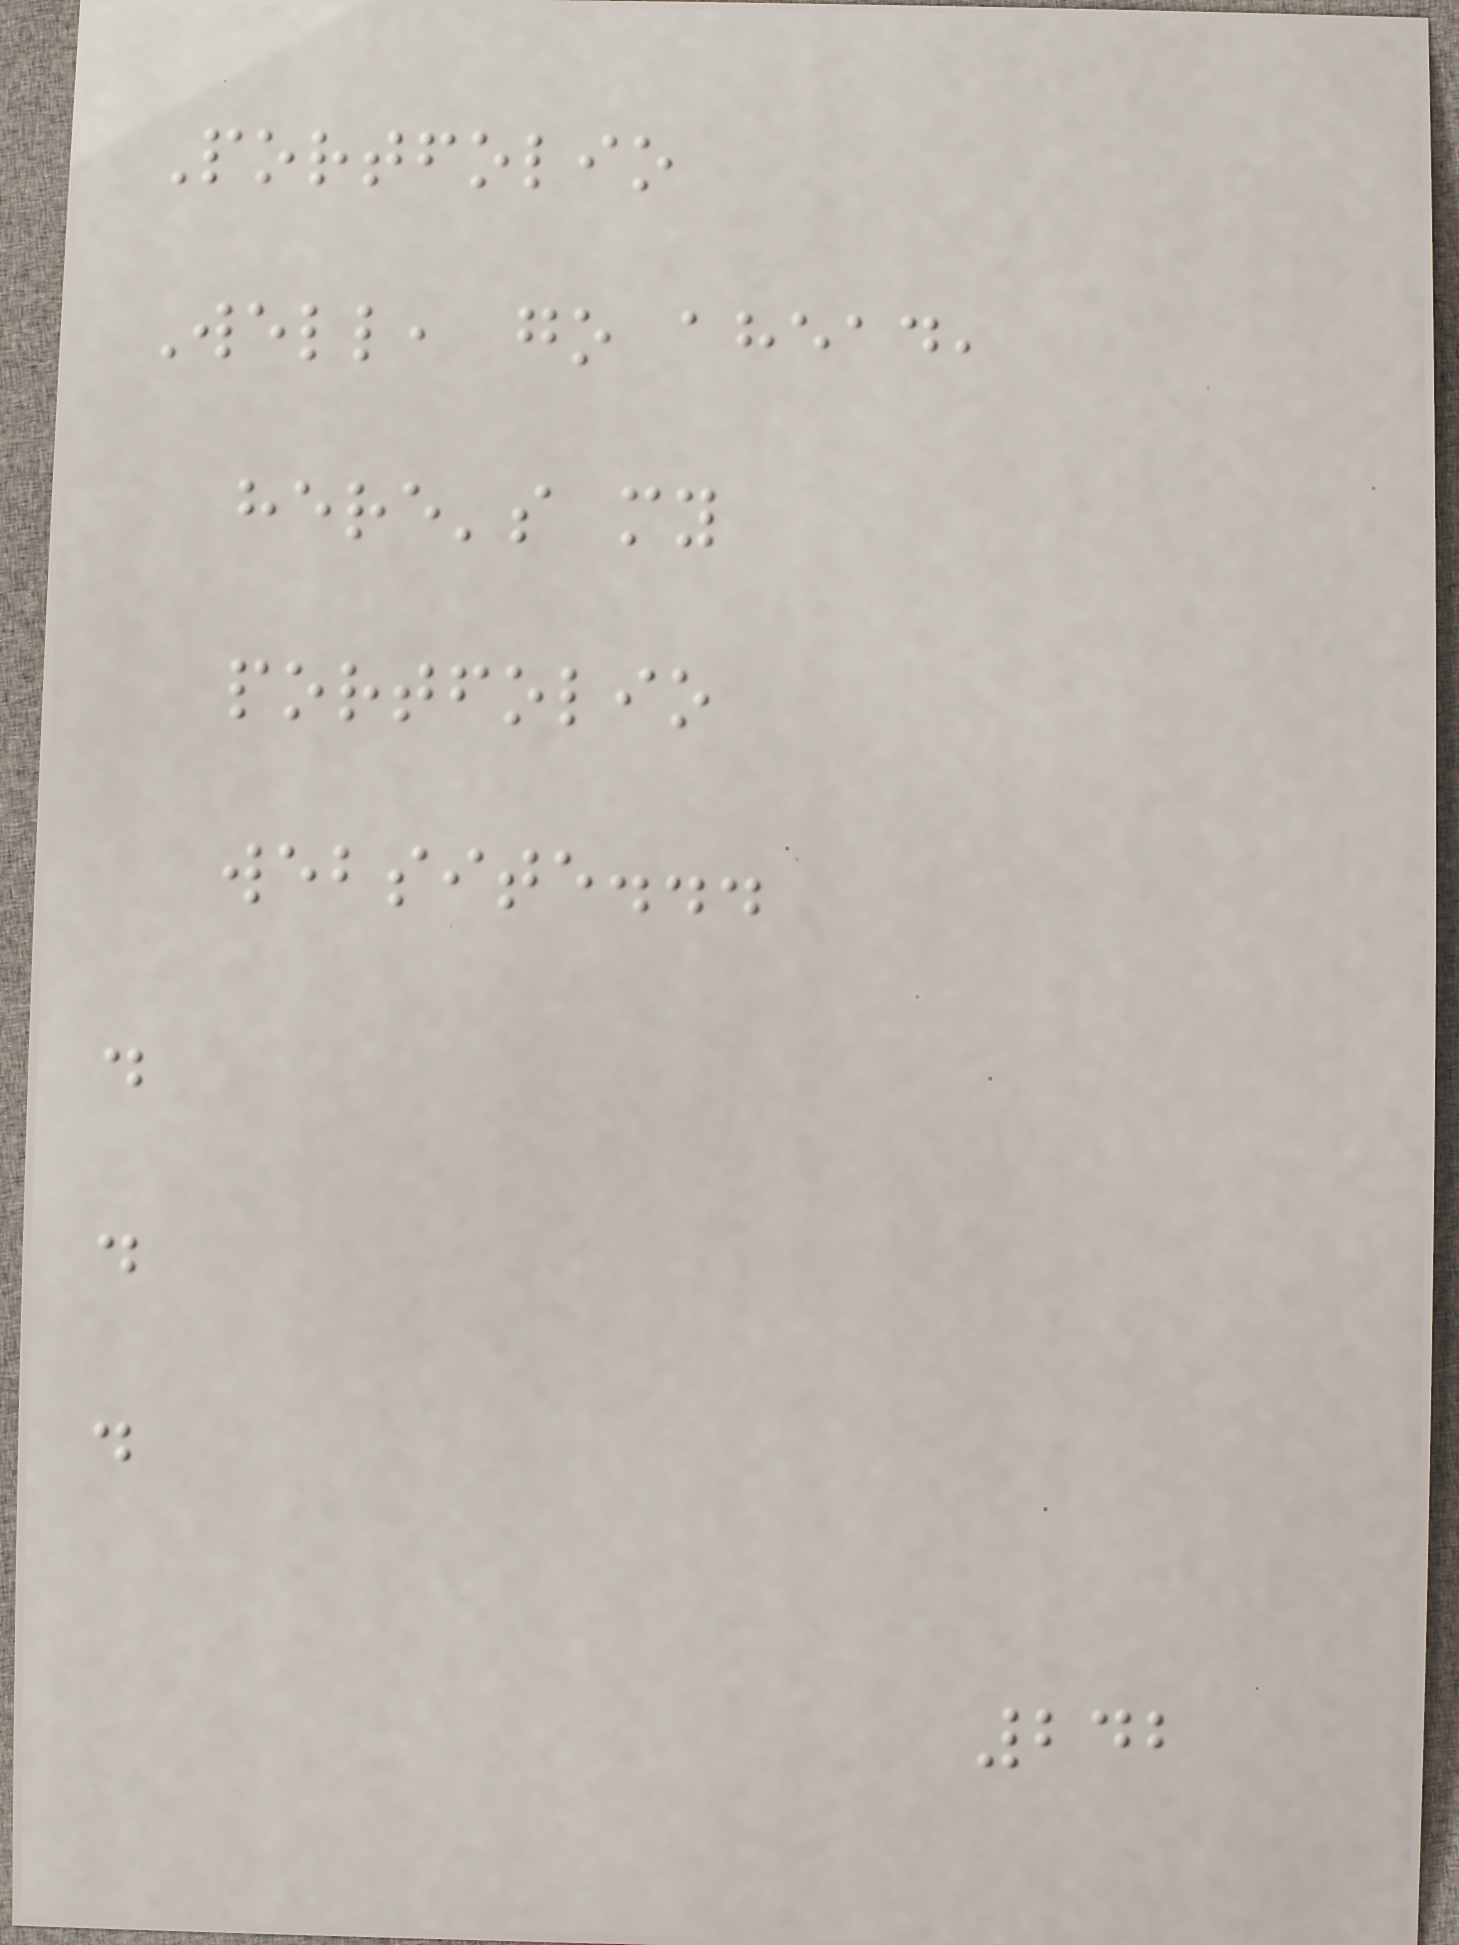Portfolio
Well, go ahead,
here's my
portfolio
website...
.
.
.
242
